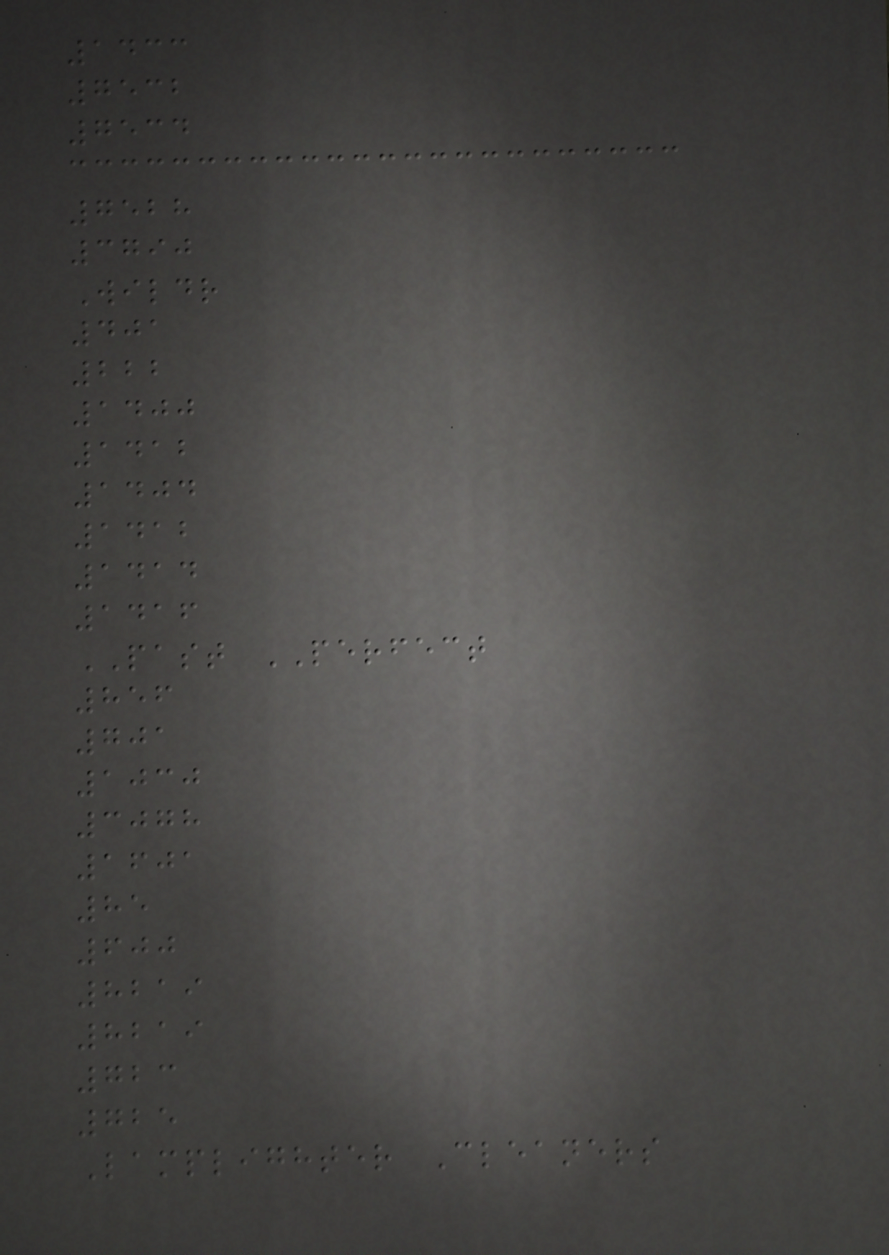1433
7532
7534
7528
3790
Wildr
401
222
1400
1412
1404
1412
1414
1416
PAST PERFECT
856
701
1030
3078
1601
85
600
8219
8219
723
725
Lamplighter Cleaners
